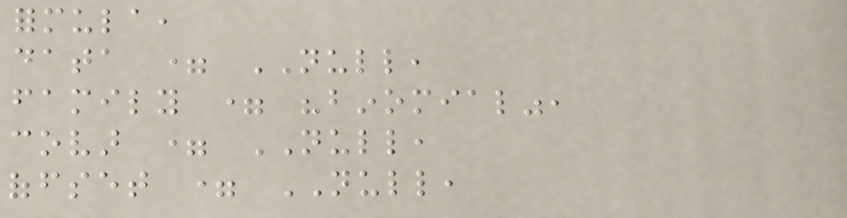formula,
data = NULL,
family = "binomial",
covar = NULL,
offset = NULL,
